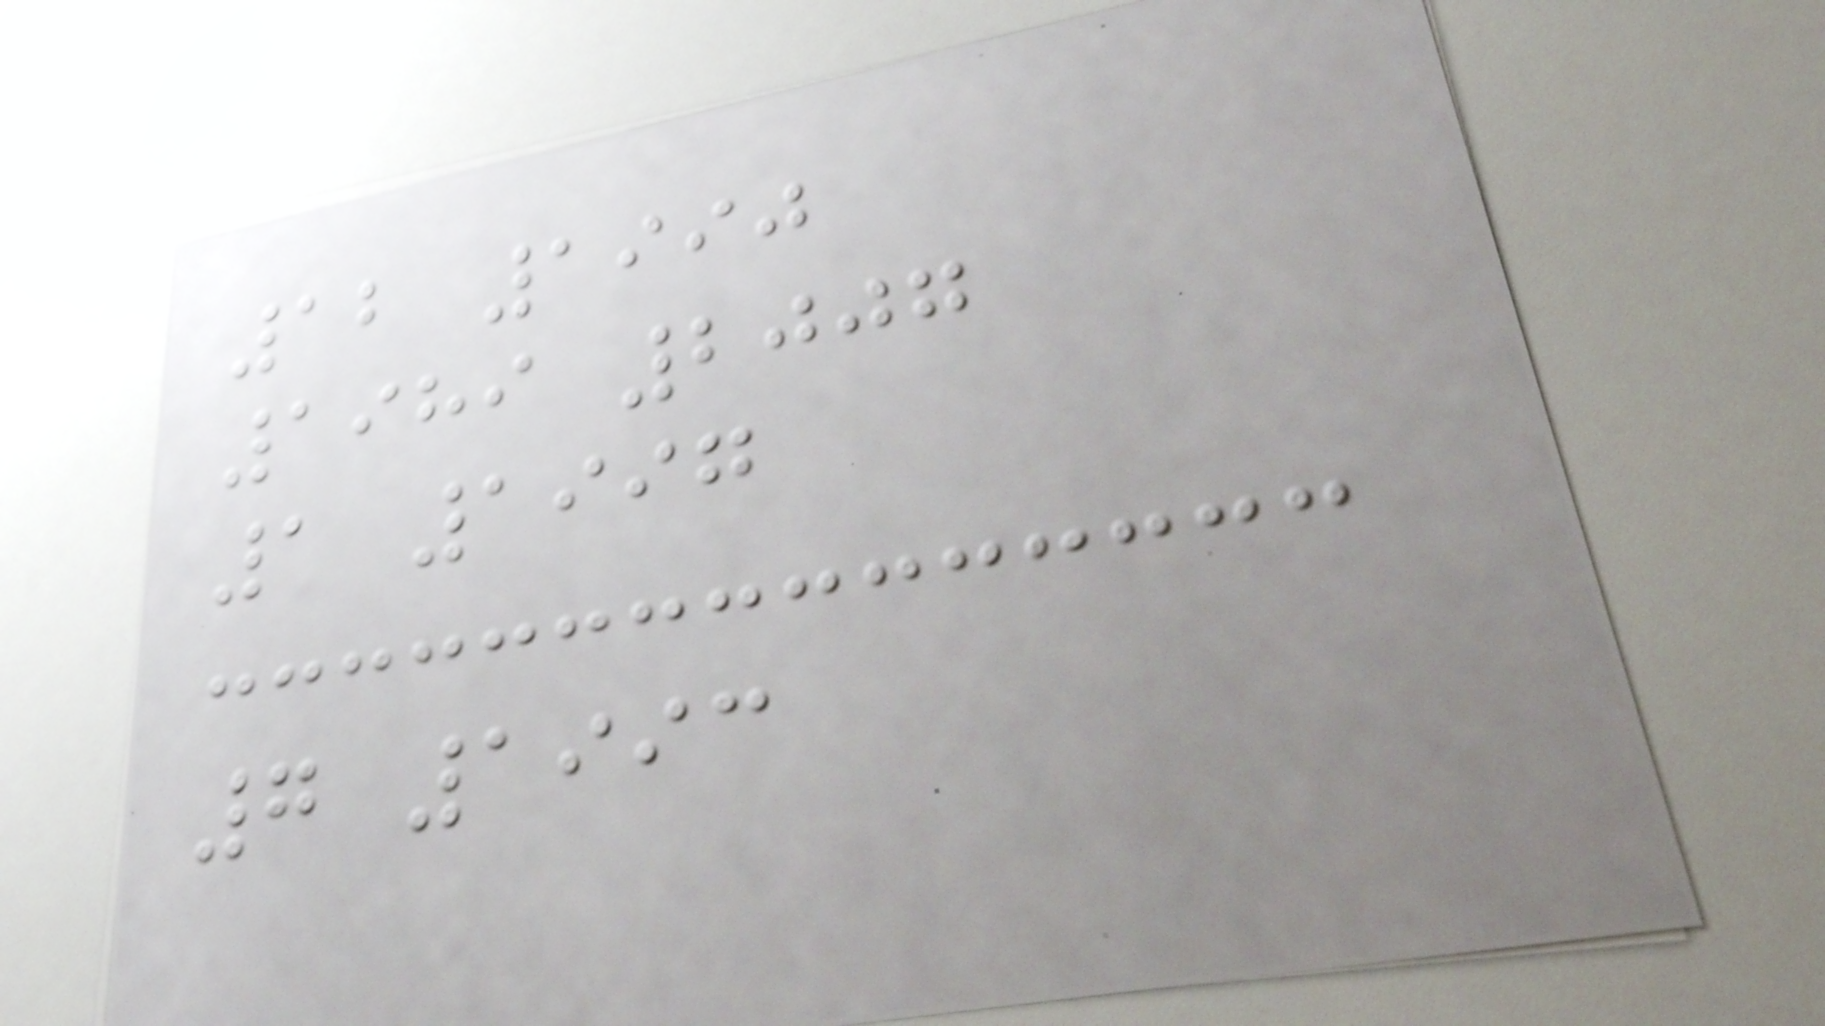12 1990
1989 2007
1 1997
7 1993
